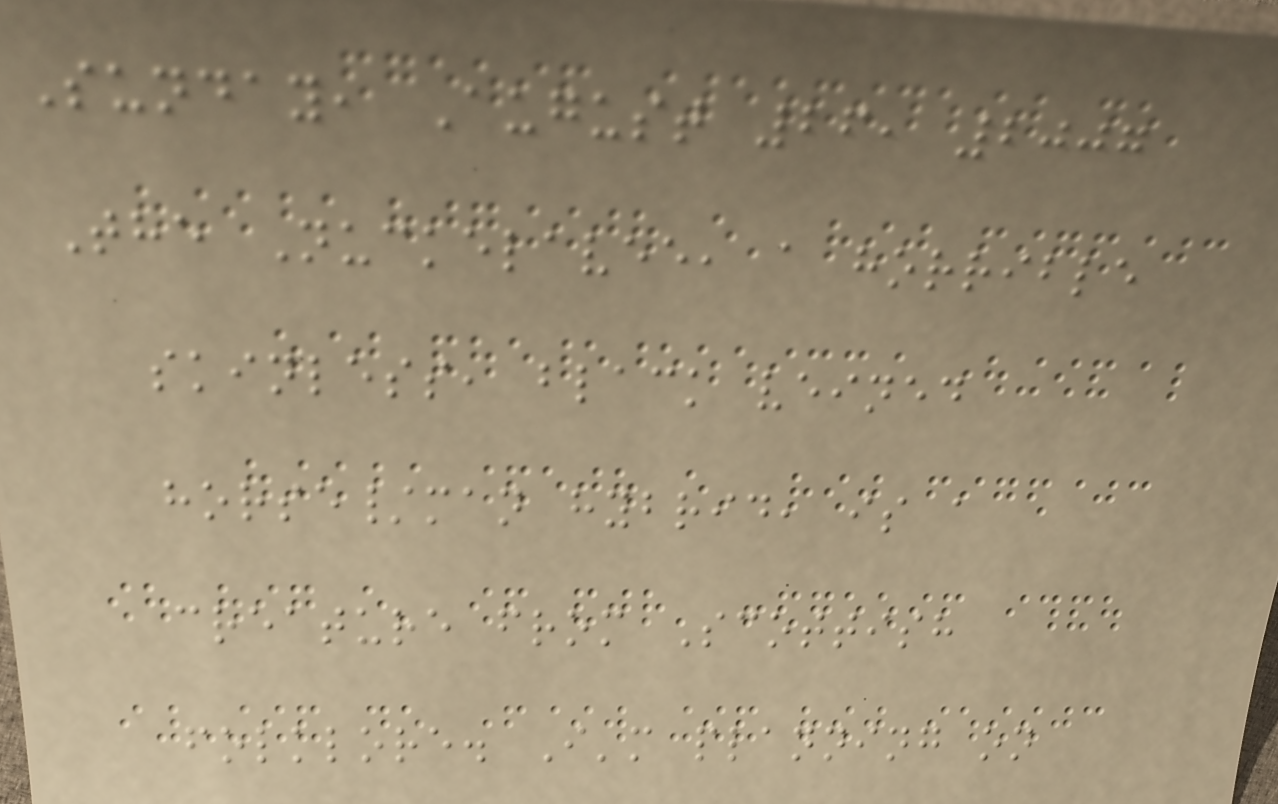Sunday, August 26, 2007
The Nuckelavee, a horrible
skinless, black veined
horse/man hybrid, is a
creature from Scottish
folklore. I'm planning on
